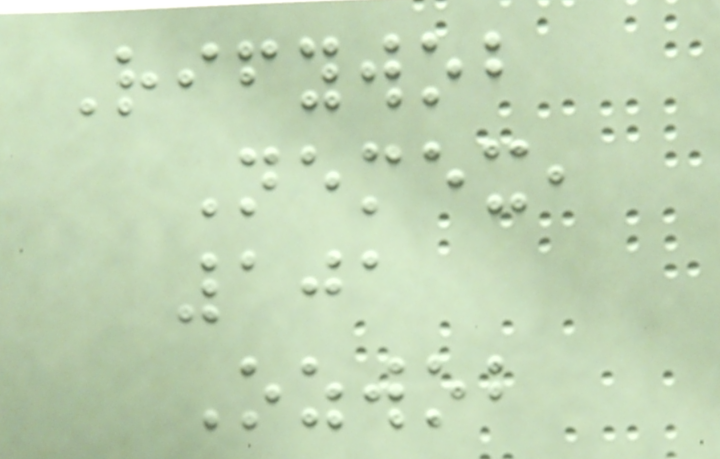Rifywob
Nemex,
101
Ozwob
